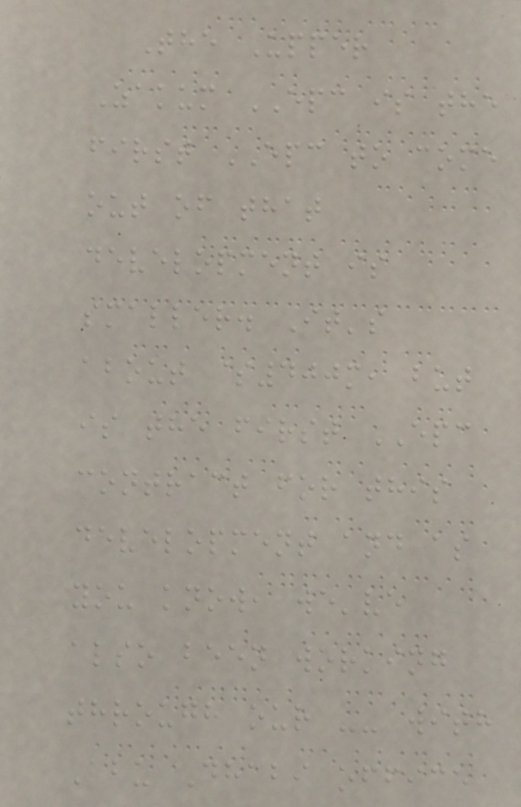The Upper
Zakum EPC is the
first EPC to come
out of that
development is
smaller. It's
about $400m, but
is the first EPC
contract for this
development and as
you know, we've
also been working
through our -- with
Abu Dhabi office
